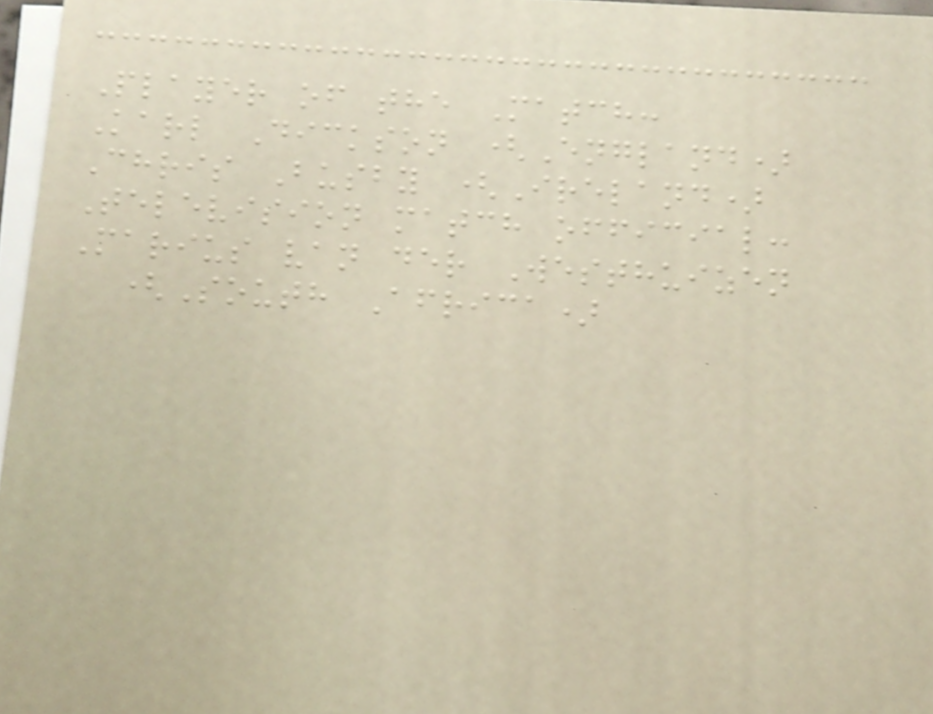Player of the Match:
Karl Dickson (England)
Chris Busby (Ireland)
Television match official:
Marius van der Westhuizen
(South Africa)
